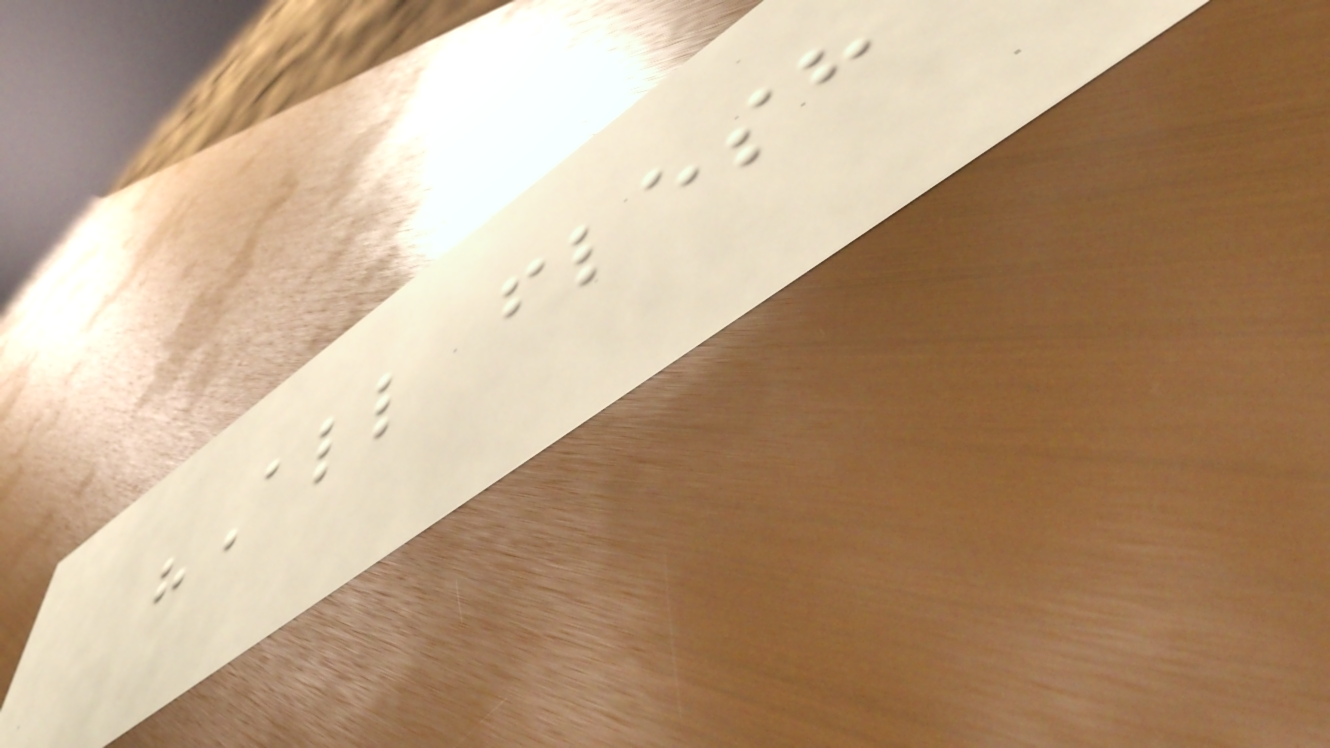"All flesh
